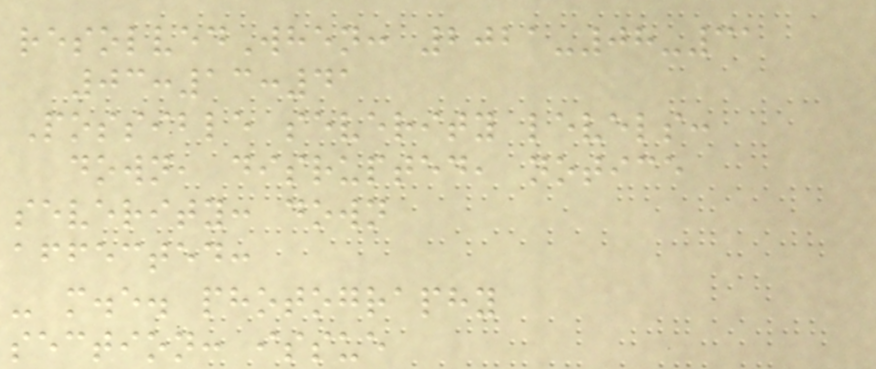resolvedWhen: 2021-08-31
03:13:41
Possible severity levels:
down, disrupted, notice
severity: down
affected:
- m.e. photography
section: issue
